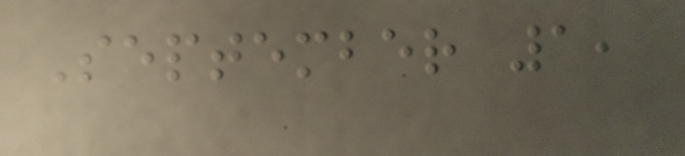September 1,
